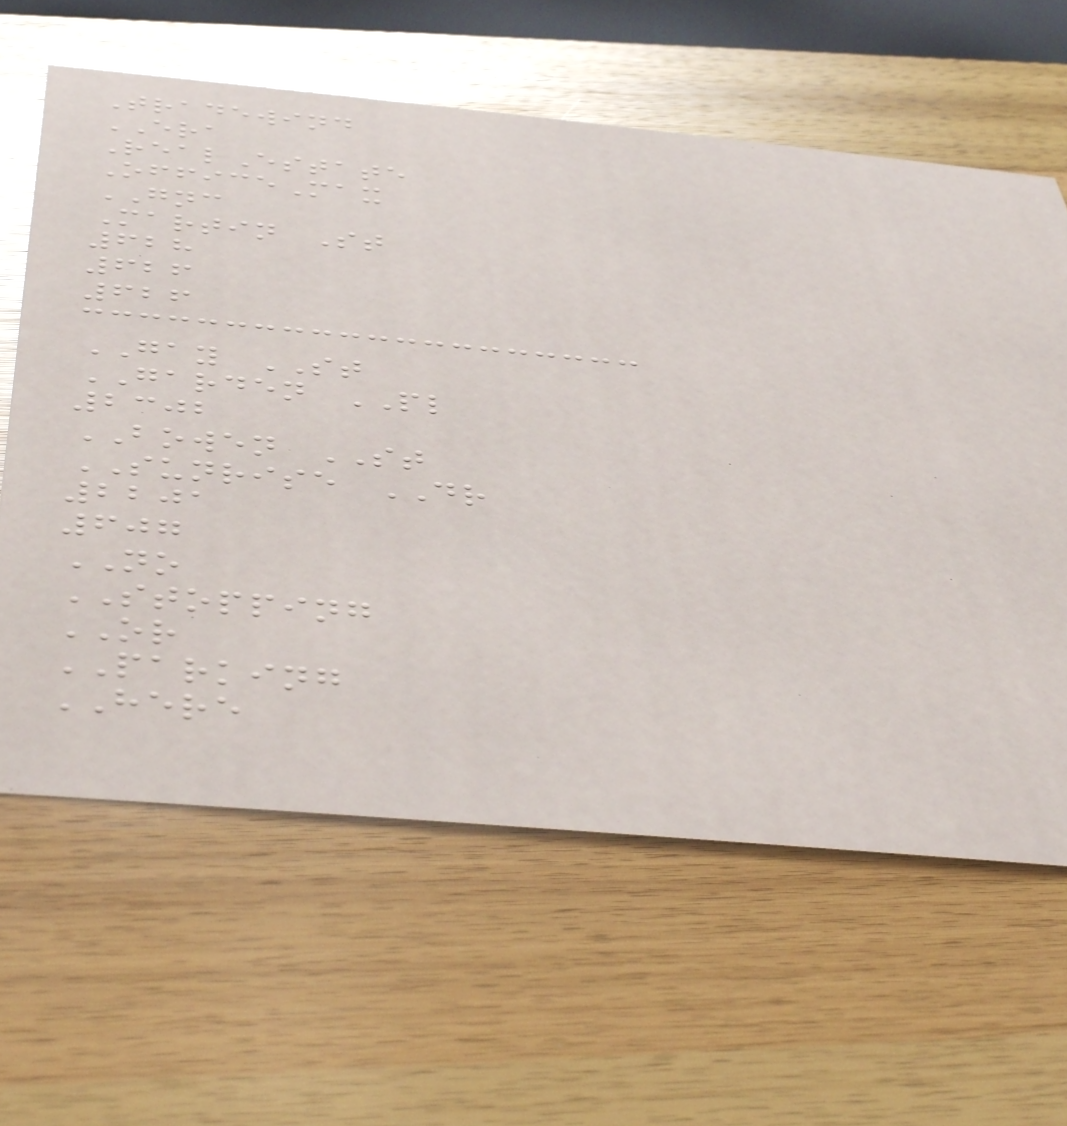Tradewind
ERA
RealEstate
OfficeMax
GNC
Martin St
628
626
626
GAY ST
GARDEN PL
2302
BOWEN ST
SUNRISE DR
2201
607
NO
STOPPING
OR
PARKING
HERE
